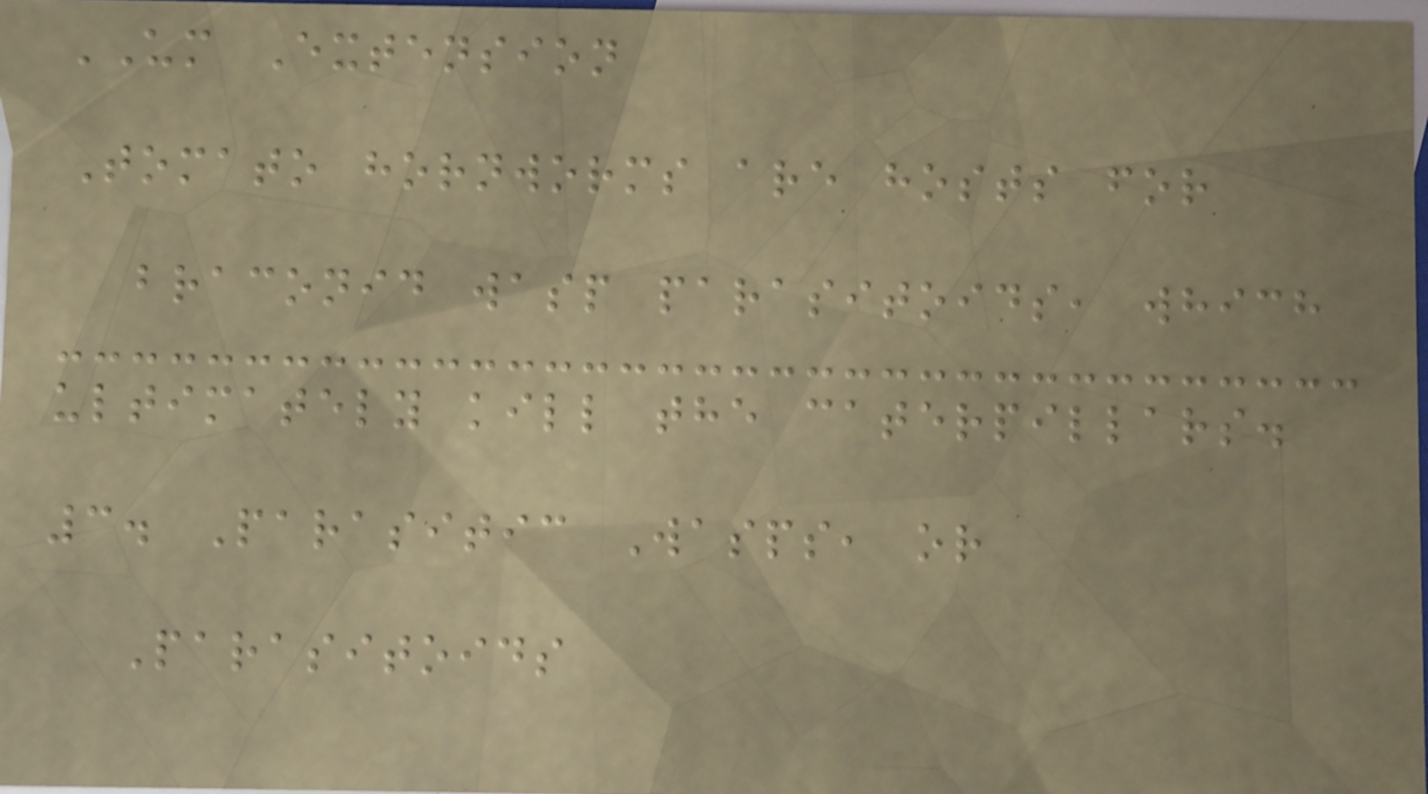UM Extension
Tomato hornworms are hosts for
braconid wasp parasitoids, which
ultimately kill the caterpillars.
3. Parasitic Wasps, or
Parasitoids
